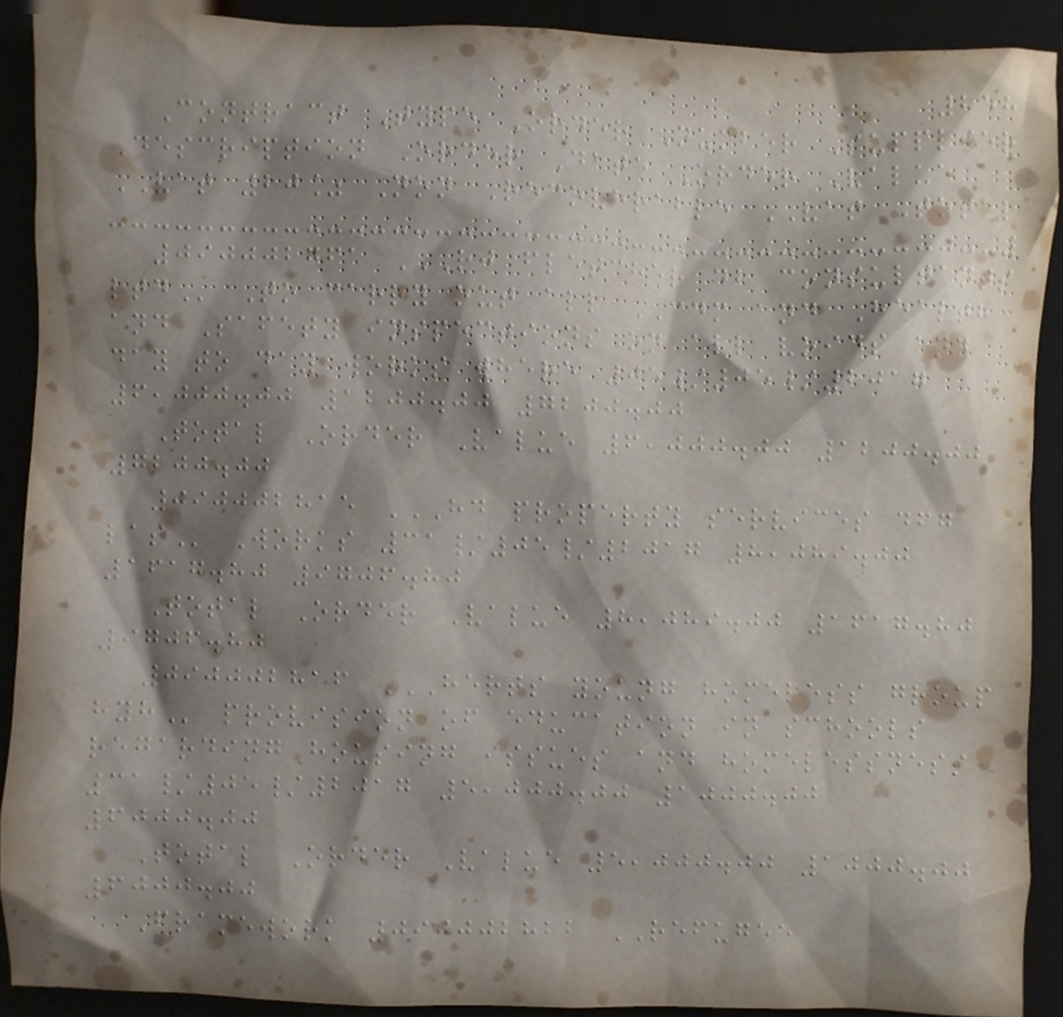258
Contract Type Order Number Supplier
Description Order Date Order Value
VAT 20% Non Recoverable VAT Total
090002761 RJ FLETCHER DB CONSULTANTS
LTD To carry out all CDM and Health
and Safety inspections on all voids and
day to day works where 05/05/2017
6,000.00 1200.00 7200.00
Total Order Value 6,000.00 1200.00
7200.00
090002815 HD PROPERTY SERVICES DFG
LAS Works 31/05/2017 8,089.00
1617.80 9706.80
Total Order Value 8,089.00 1617.80
9706.80
090002816 HERTS YOUNG HOMELESS GROUP
HYH provision of education in schools
regarding housing issues and homelessness
31/05/2017 5,000.00 1000.00
6000.00
Total Order Value 5,000.00 1000.00
6000.00
Framework 090002822 REFUGEE
